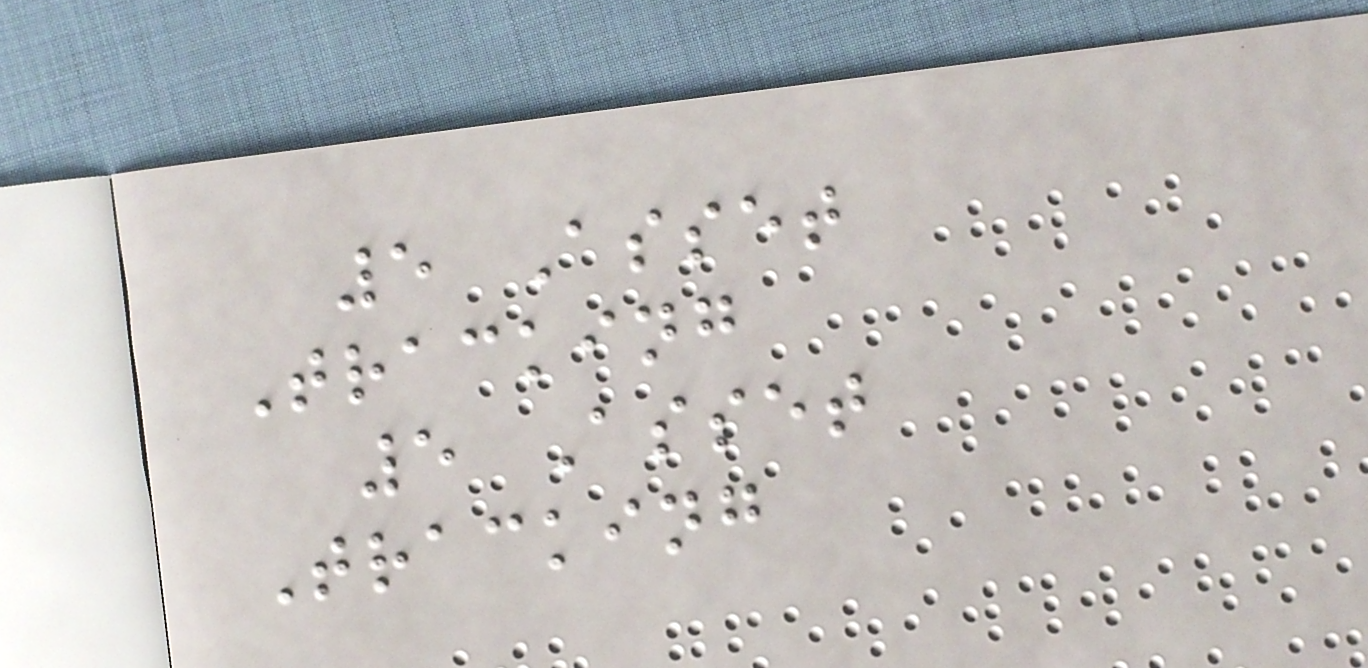5 Asset
Tracking
5 Asset
Tracking
